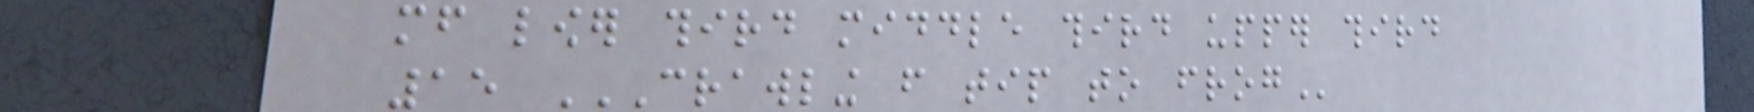mf lower third middle third upper third
15 CRAWLING FROM TIP TO FROG
